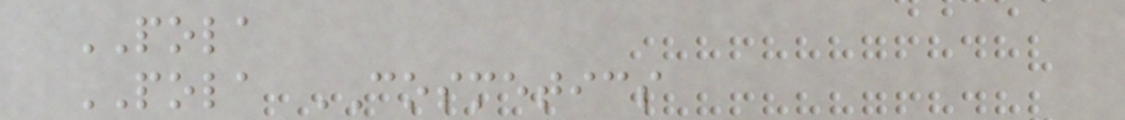POLA
POLA COSMETICS
